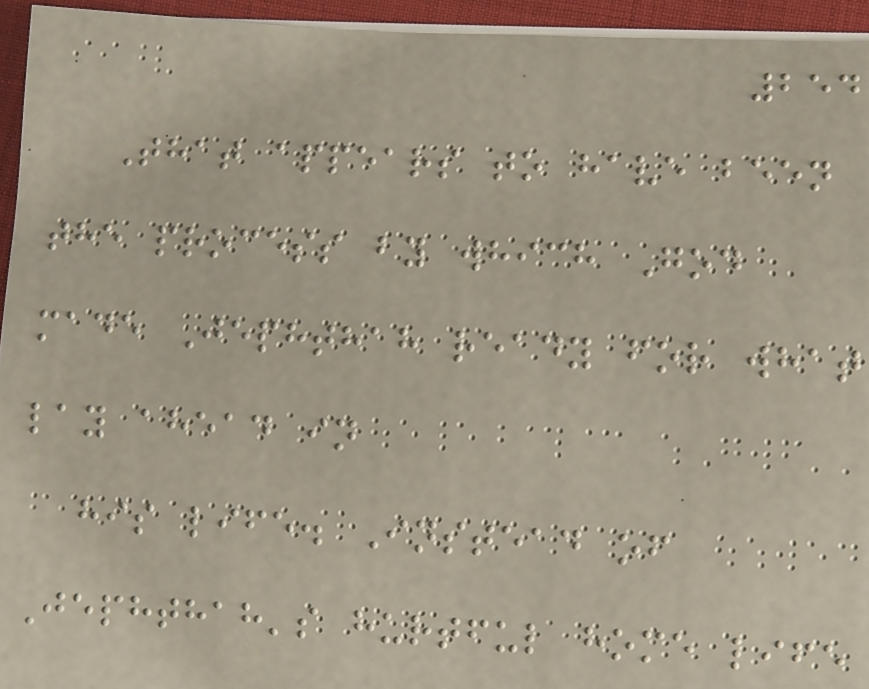254
That appears to have been
the process by which God
made Jephthah ready for what
lay ahead in
his life. Instead of
Jephthah's hurtful home life
